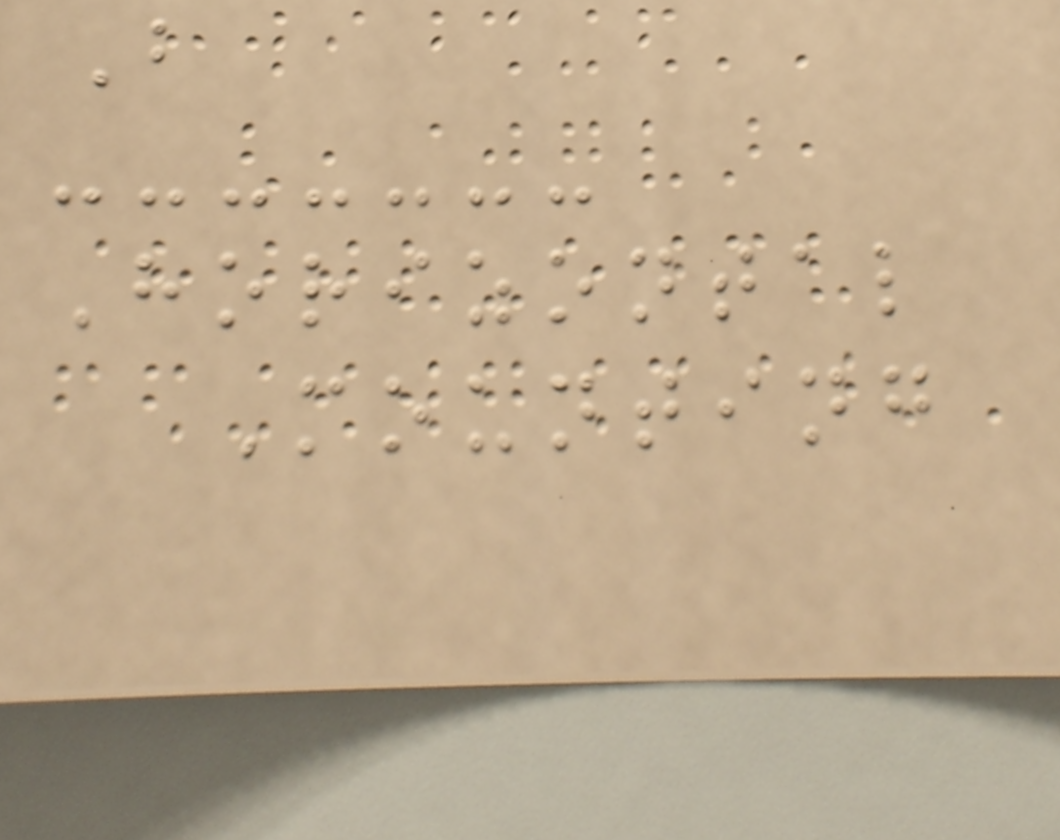B
Horizontal
Mounting
